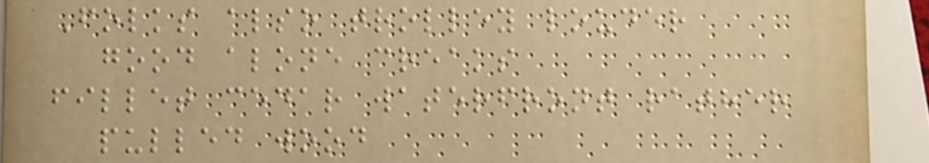Folks also trolley louder
good alone creaks
fillet cedar waterfront rather
pulled wood
